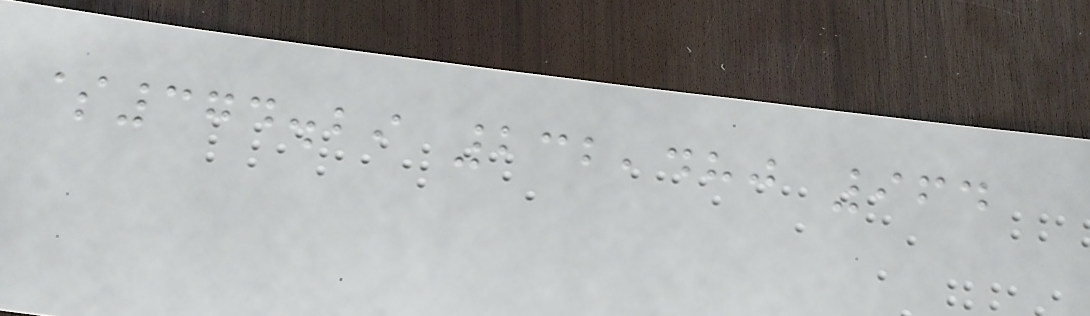$374.29 232,480 964
